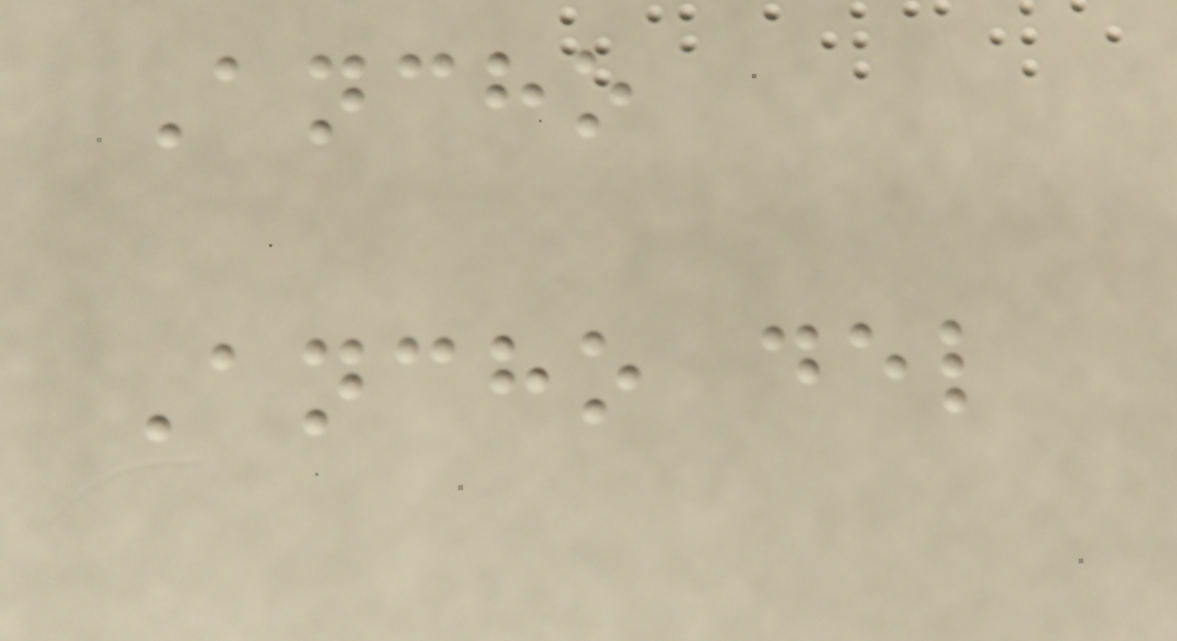Ancho
Ancho del
